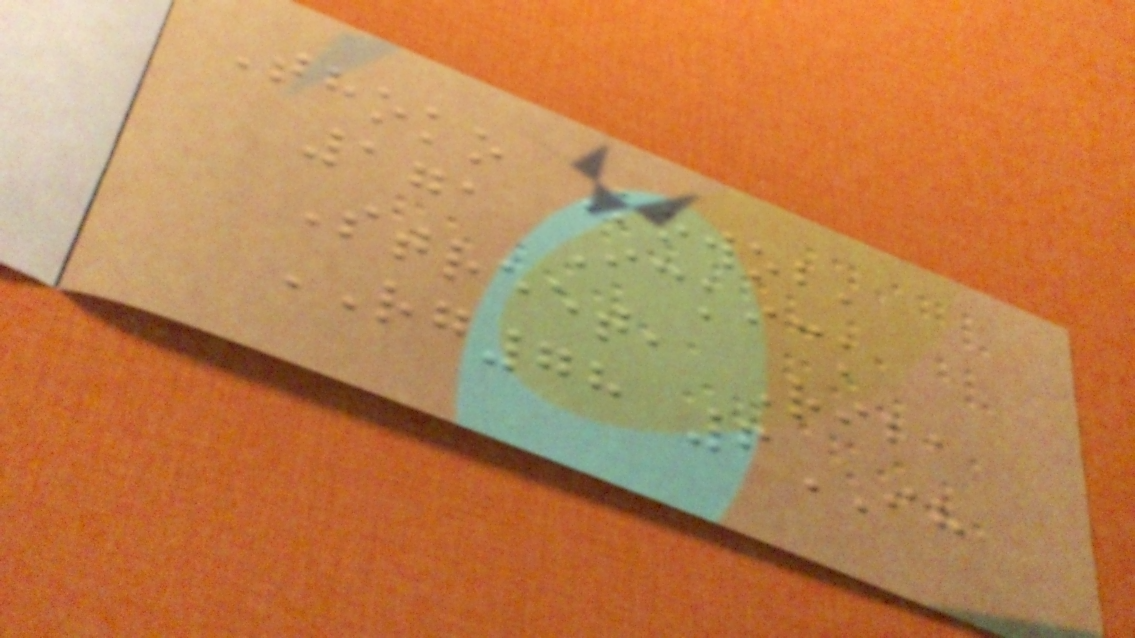Thoko Kowob,
171 Ickick
Street, Riba
RG78 6IH
